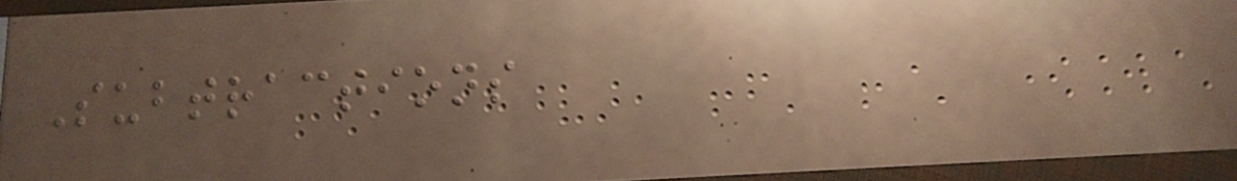Subtractions
